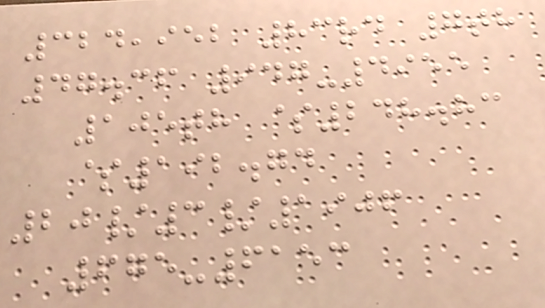324,952 83rd 7th
47.36 947-4955
105th $248.83
$192.74
20/3/1906
675-6153
